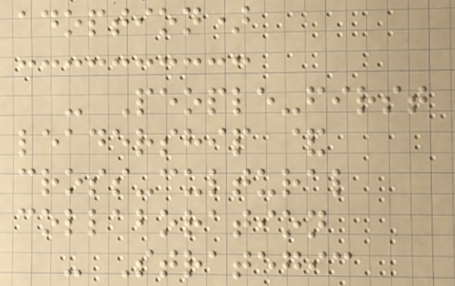adoption)
- People-first
leadership &
cross-cultural
collaboration
- Strategic
